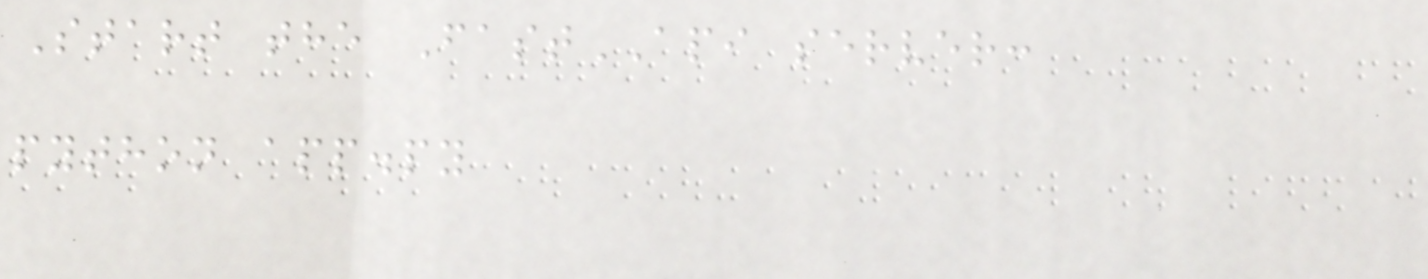Start the FastAPI server:
python app.py
